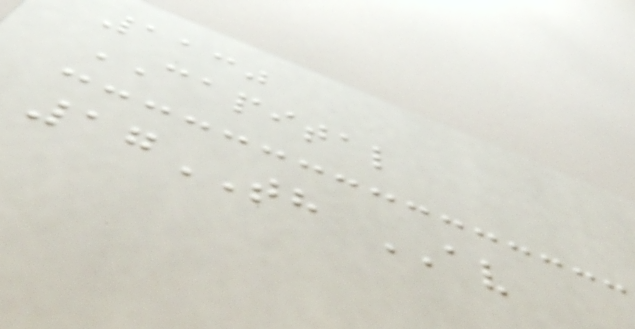1130
CAPITAL
17TH AV
